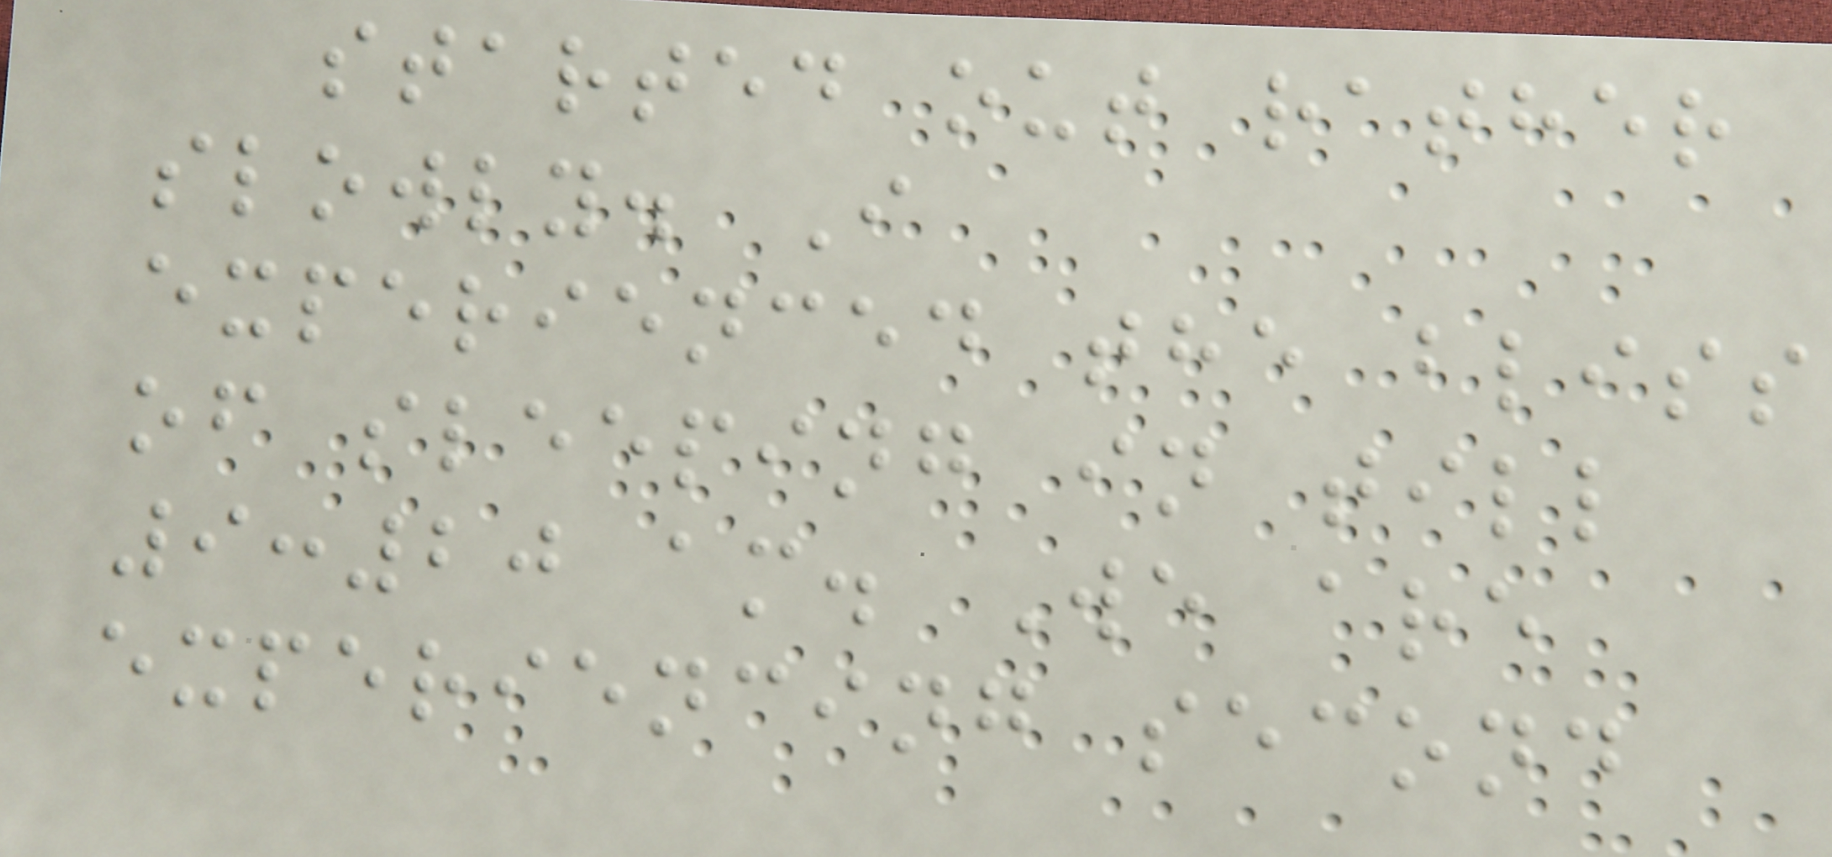started out rather
slowly. I
experienced the bliss
of sleeping in till
9:20 am. We are
experiencing second
